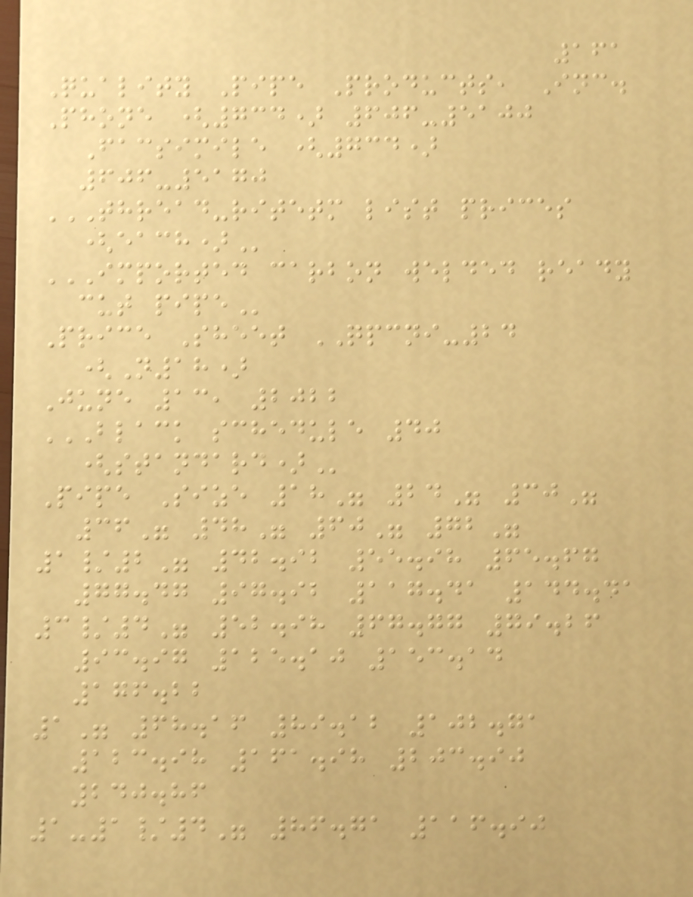161
Quality Pipe Products, Inc.
Phone (734) 606-5100
Facsimile (734)
606-5170
THREAD-RITETM LIST PRICES
(EACH)
IMPORTED CARBON WELDED READY
CUT PIPE
Price Sheet QPCNI-24
(N18)
June 13, 2022
BLACK SCHEDULE 40
(STANDARD)
Pipe Size 18" 24" 30"
36" 48" 60" 72"
1/2" 42.92 55.98 65.67
77.47 97.92 117.41 144.41
3/4" 52.98 67.77 79.26
93.97 125.10 153.14
176.22
1" 68.16 89.12 102.71
123.98 161.98 203.90
240.86
1-1/4" 86.71 116.90
